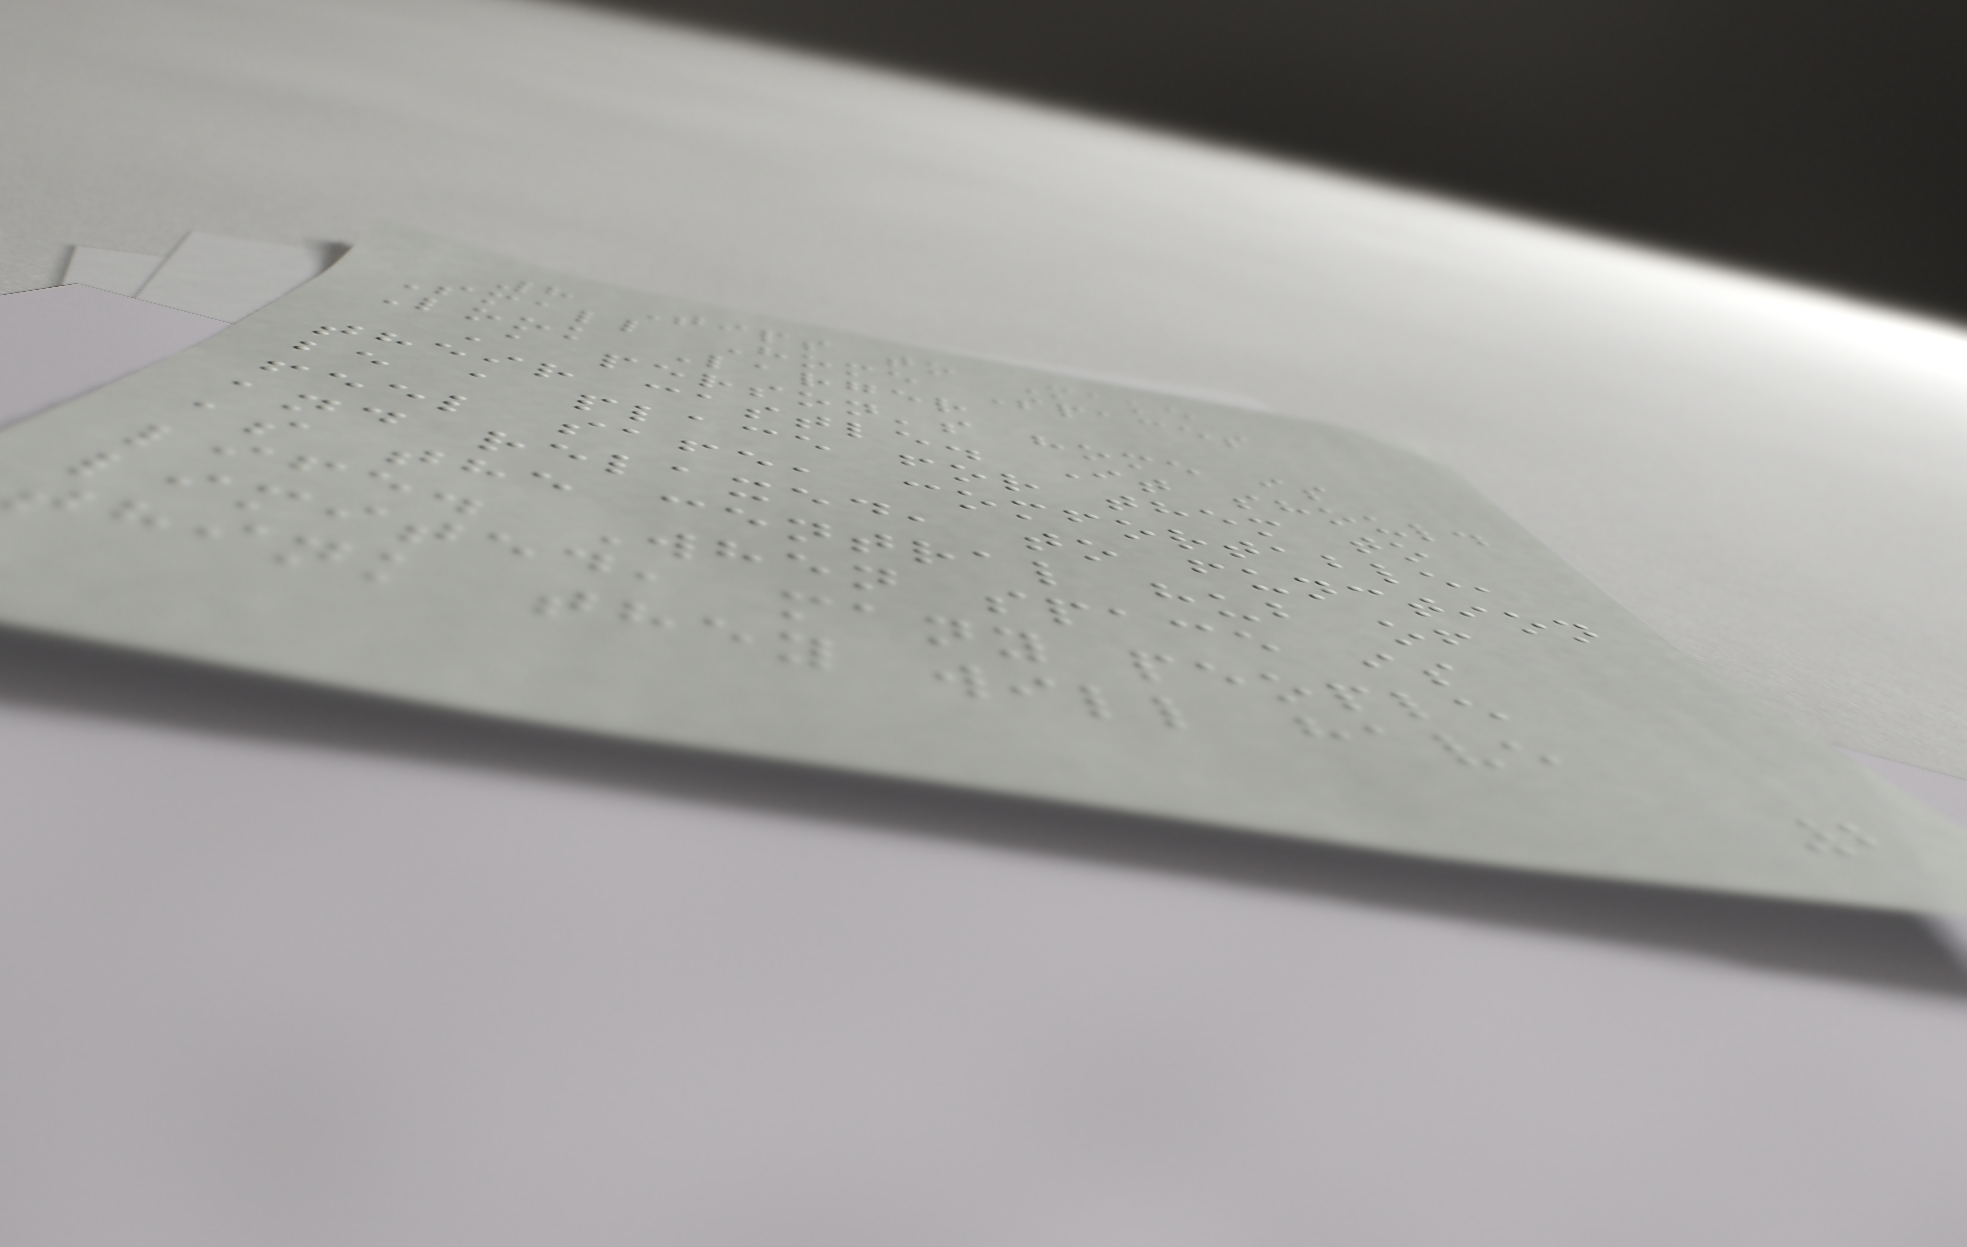8 Tips to Make
Small Home Spaces
Look Larger
A person's home is
their castle. It should
be a place for them to
feel safe, comfortable,
and relaxed, to function
as the central hub of
life. When space is
limited, many people
think they will have
2
